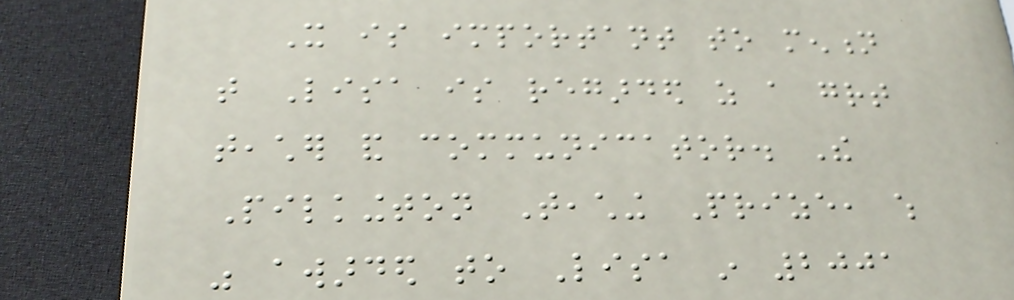It is important to mention
that Lisa is regarded as a great
teacher and communicator. The
Pilkington Teaching Prize, which
was awarded to Lisa in 2001
